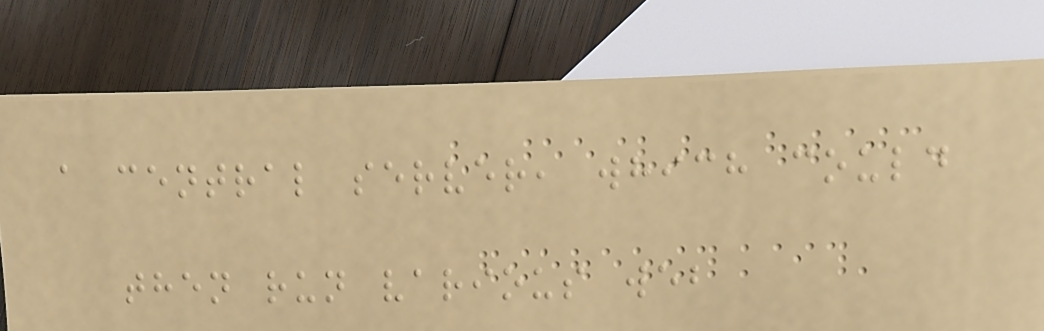a central server, which could
then run various web
